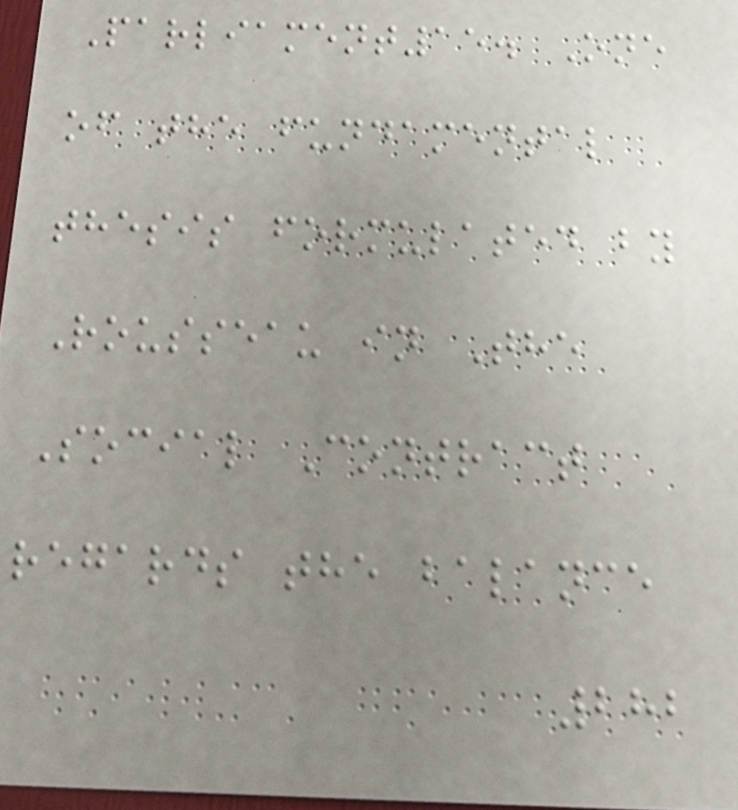Parliament15. One
of the fundamental
thesis formulated by
Rousseau in The
Social Contract
regards the balance
282
